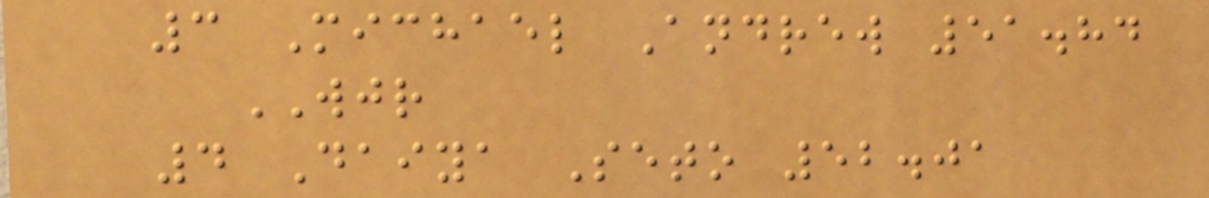3 Michael Andrew 51.84
WJR
4 Daiya Seto 52.01
